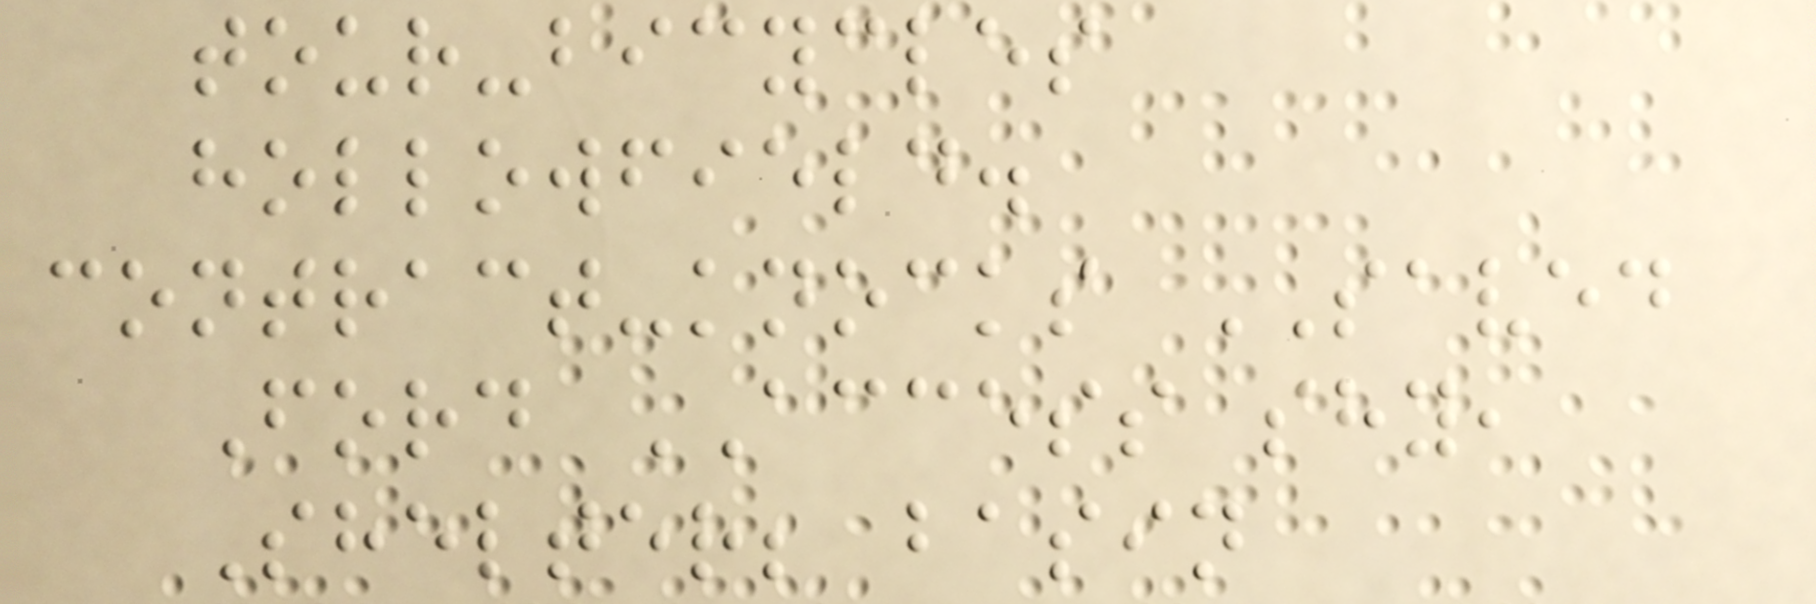tour-bicycles
hollowfield.
contract-knocks SAVED
Ford ACCESS shy,
Shelter; basin
